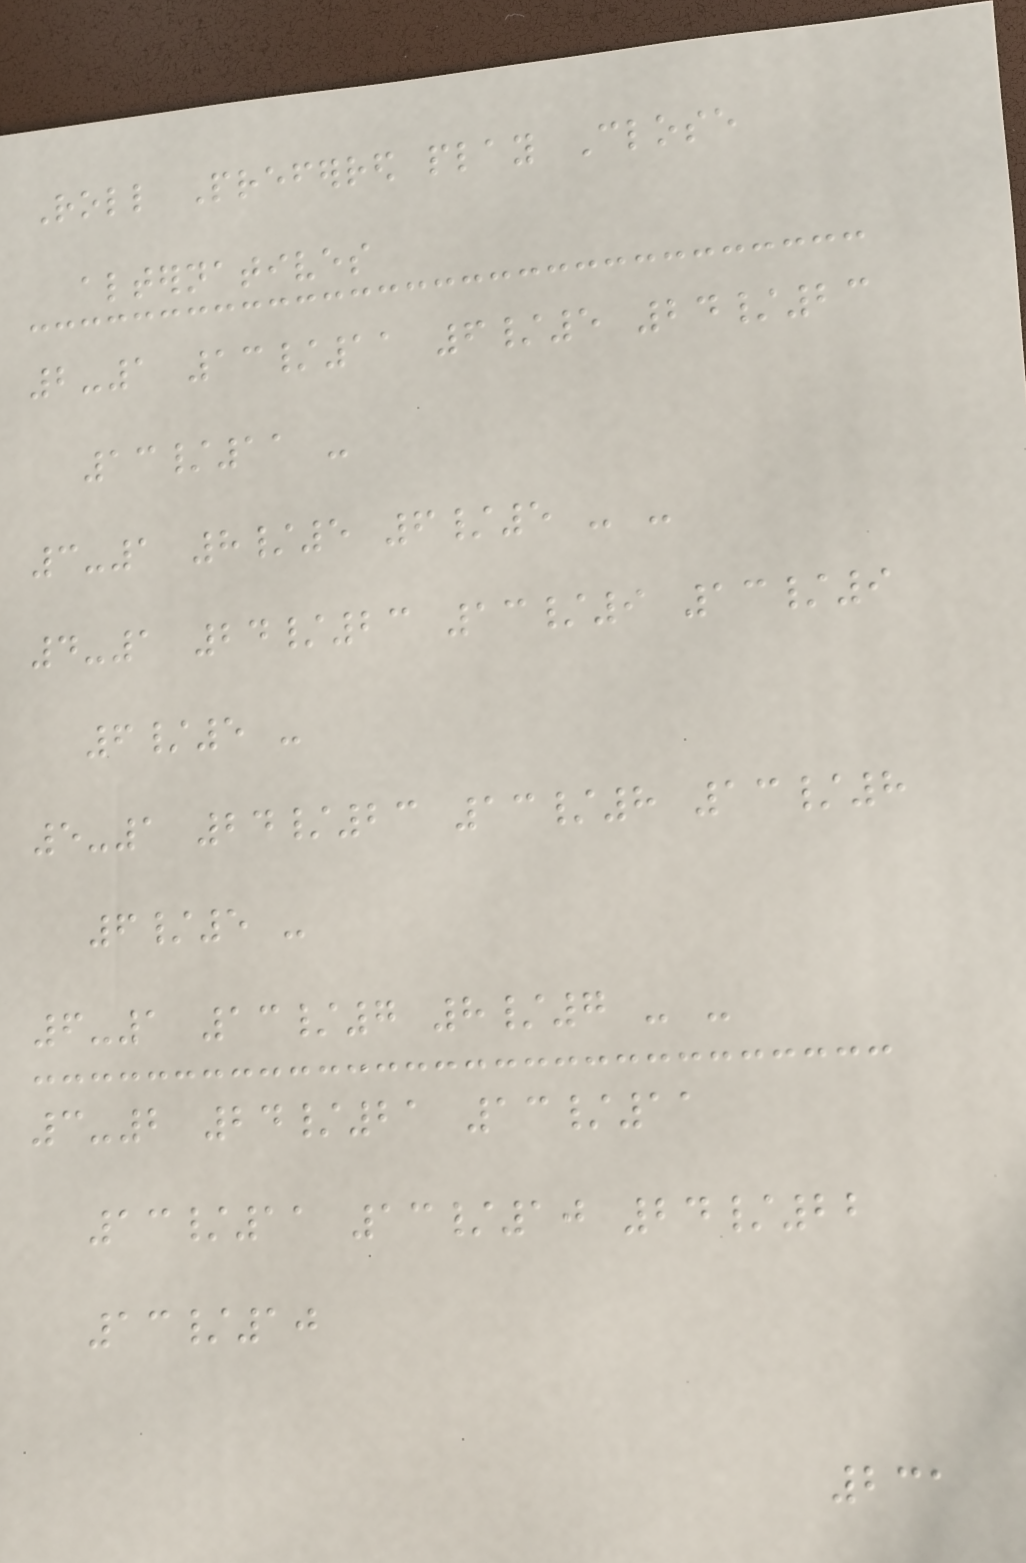Roll Preferred play Close
alternatives
2-1 13/11 6/5 24/23
13/11 -
3-1 8/5 6/5 - -
4-1 24/23 13/9 13/9
6/5 -
5-1 24/23 13/8 13/8
6/5 -
6-1 13/7 8/7 - -
3-2 24/21 13/11
13/11 13/10 24/22
13/10
231
